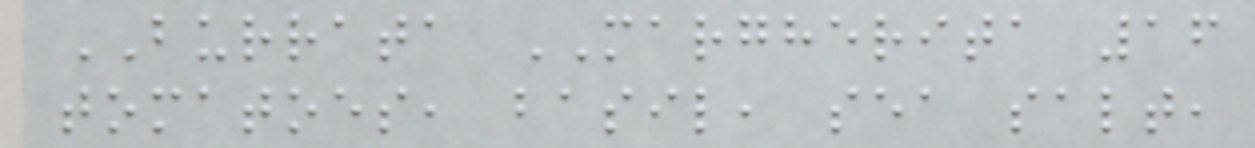BURRATA MARGHERITA 16
tomatoes, basil, sea salt,
